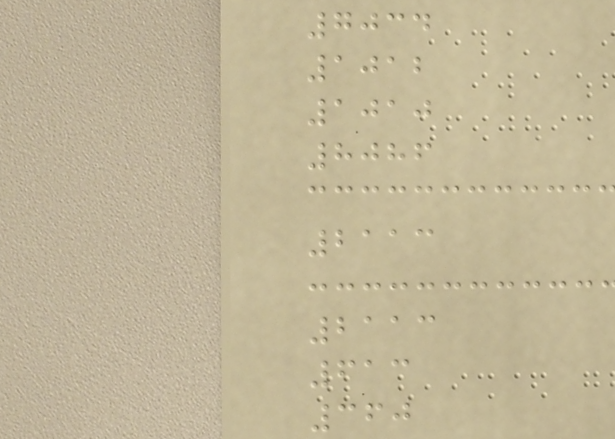7034
1012
1010
8086
2113
2113
613
360
